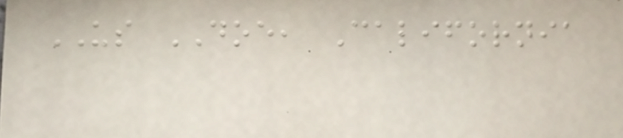US DOE, California
